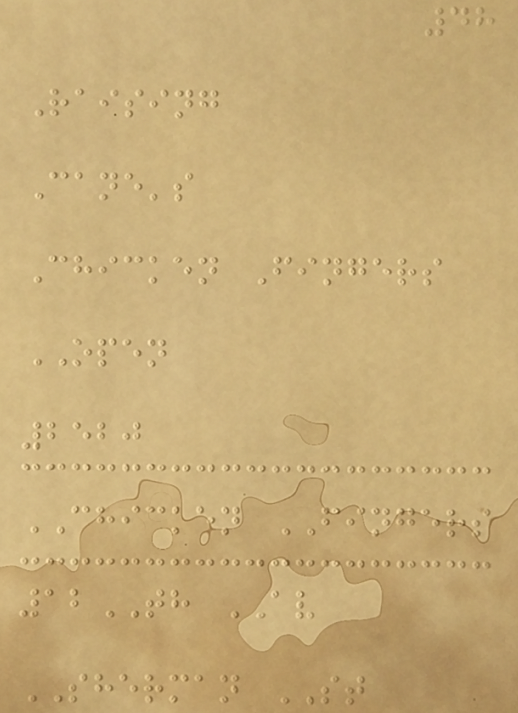48
Raising
Cane's
Chicken Fingers
OPEN
2520
CHICKEN FINGERS
12TH AV
SHERMAN ST
